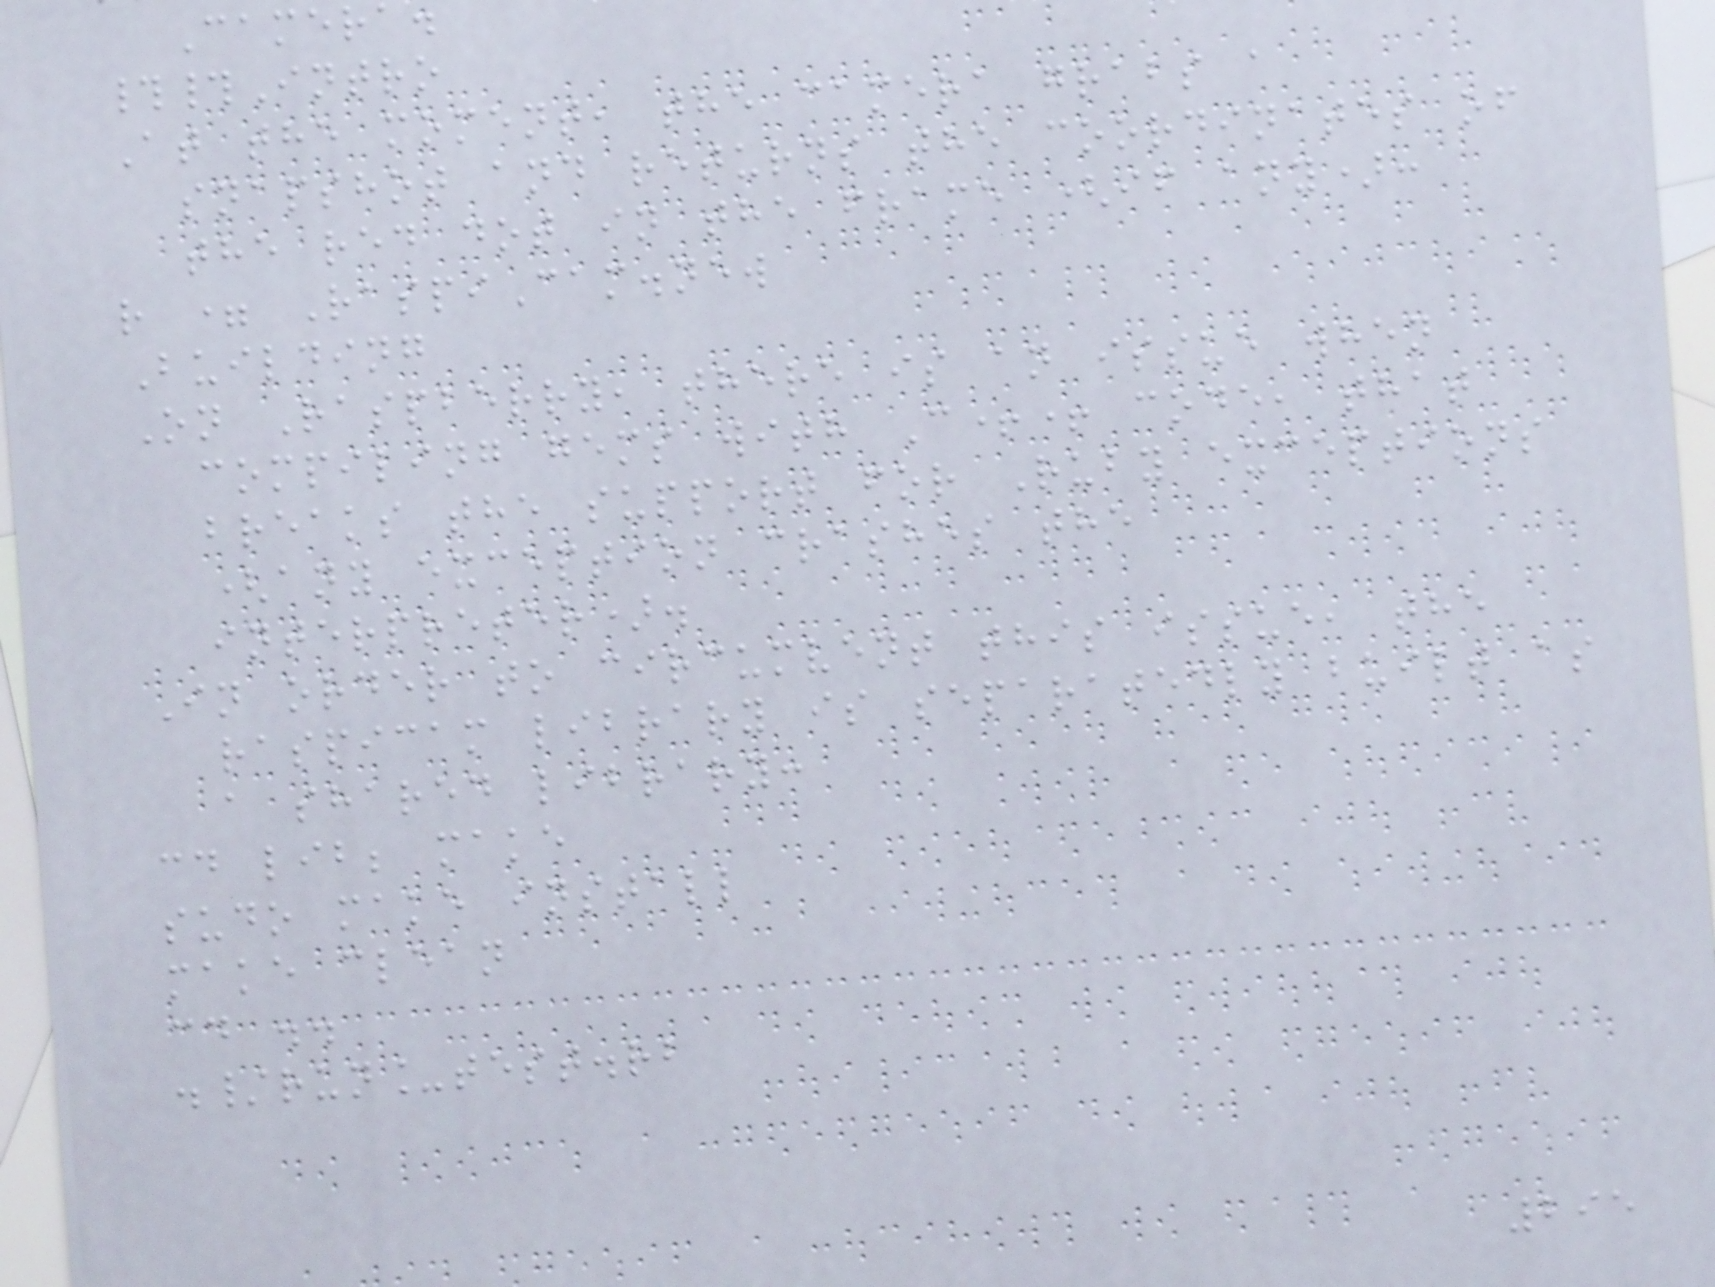Camera
##Intro
At the moment, the camera grabs a
snapshot and returns the coordinates of
the red dot in the frame (if any):
r = RaspiCam.new
Building
On Raspberry, there is an issue when
compiling gems with C++ code, that
breaks the support for Ruby exceptions
(any exception crashes the
interpreter).
In order to circumvent this issue, the
raspicam library is separatedly built as
a shared library:
cd lib; make
sudo make install
make clean
cd ..
./run_test.rb
295
